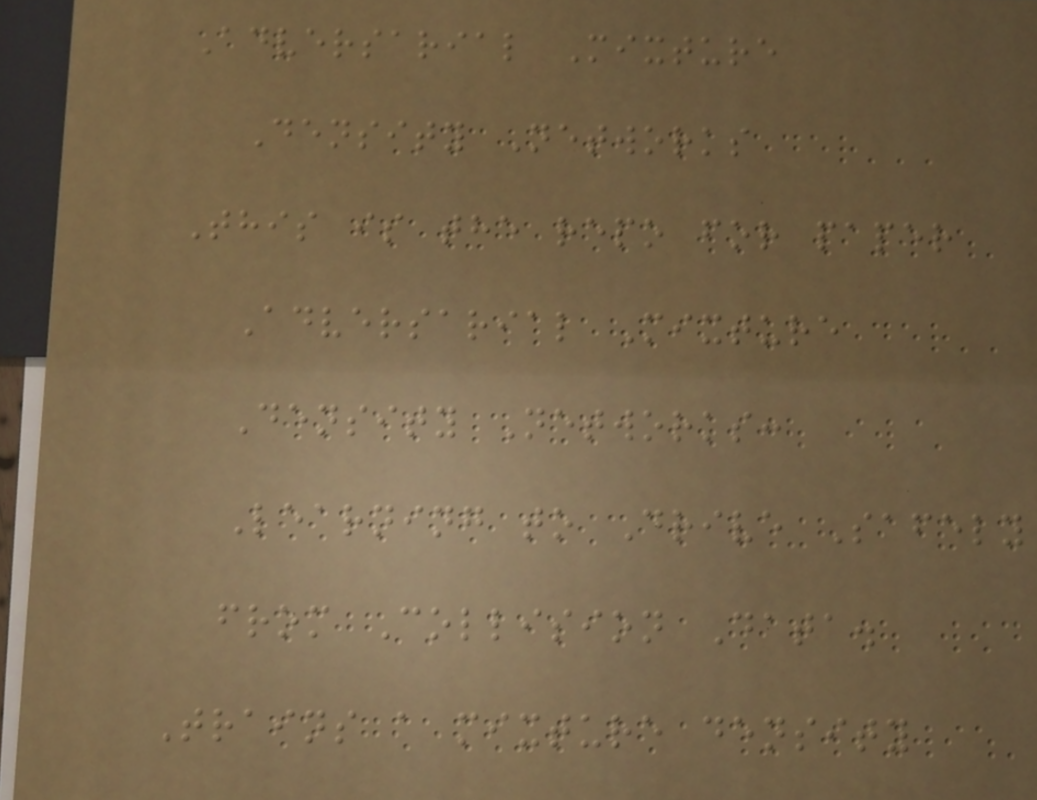Adversarial Mixture
Density Networks
This is the repo for paper
Adversarial Mixture
Density Networks:
Learning to Drive Safely
from Collision Data.
Trains a mixture density
